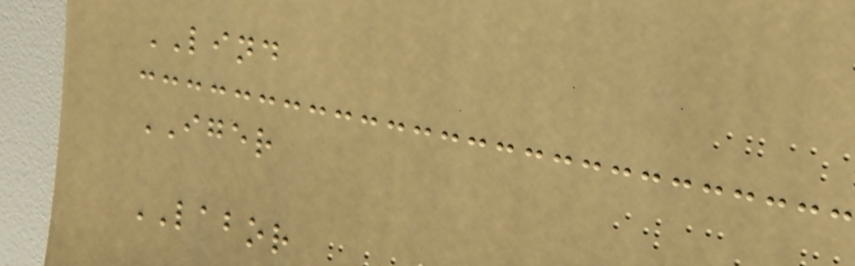LIND
IGER
LABOR
